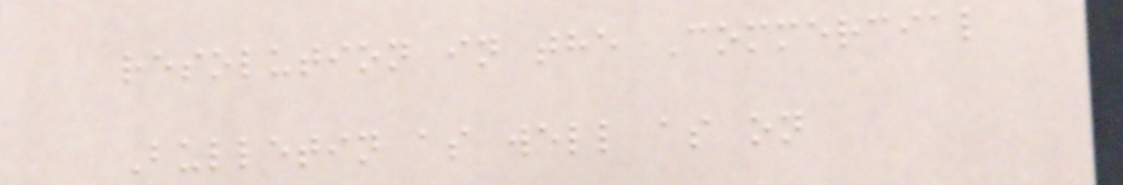resolution in the Commercial
Bulletin as well as on
